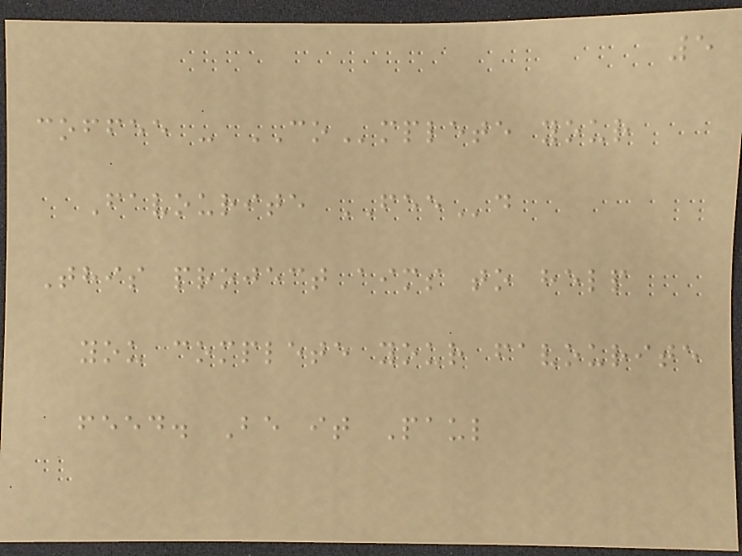5
coffee - COmplete your
Favourite FEEd
This project aims to help
you complete your favourite
feed. Be it Paul
